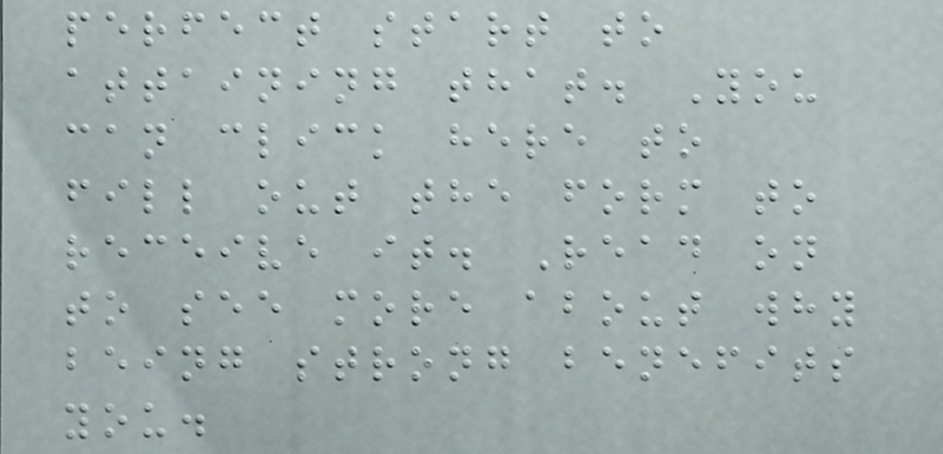perfect start to
attaining that. You
can click here to
fill out the form to
receive it. Read on
to see more about why
being strong benefits
you.
